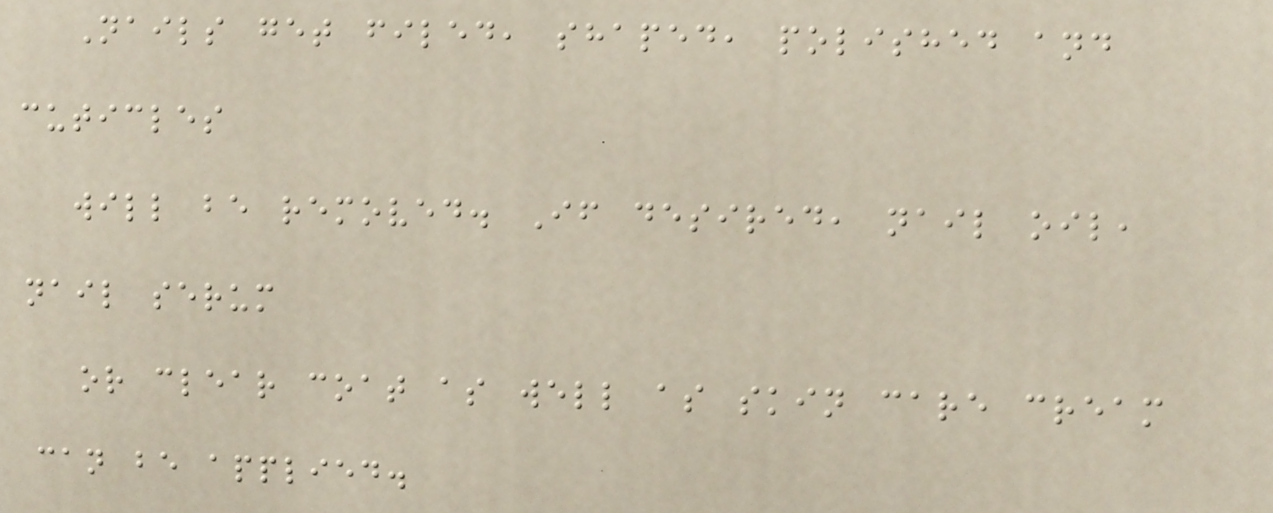Nails get filed, shaped, polished and
cuticles
will be removed. If desired, nail oil,
nail serum
or clear coat as well as skin care cream
can be applied.
